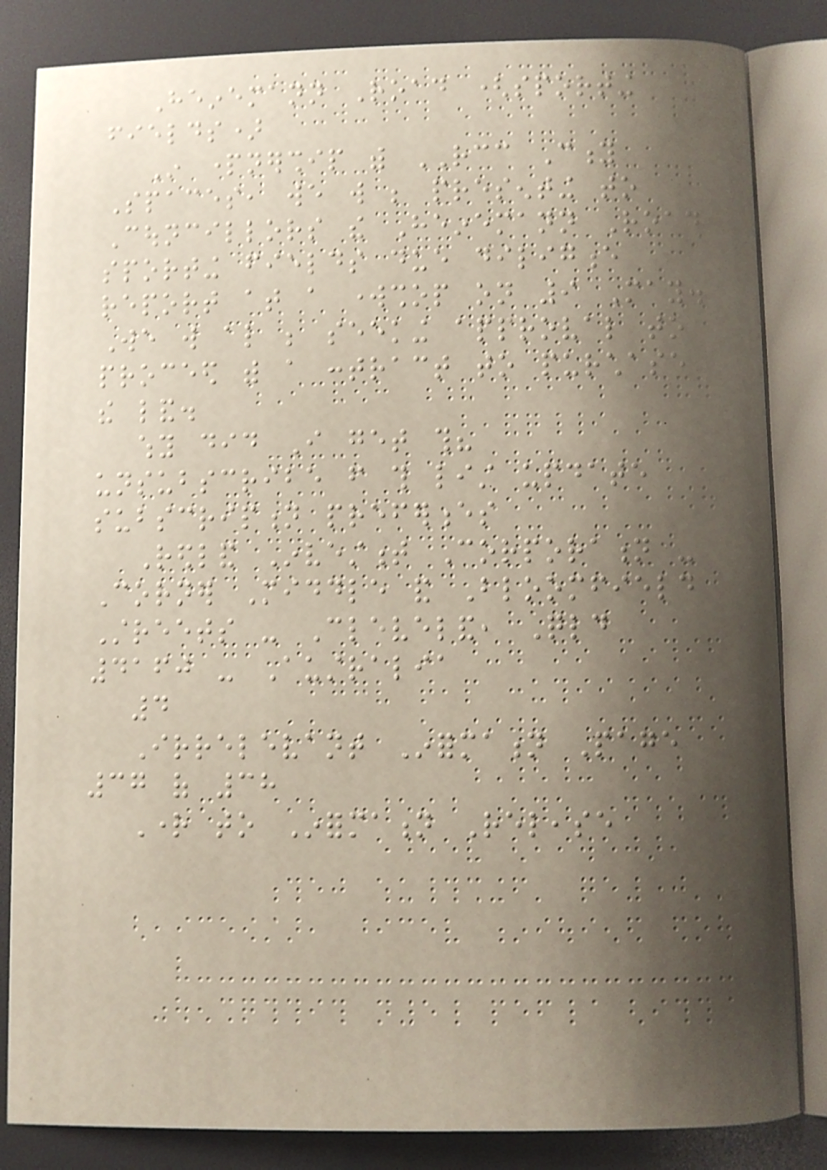Heinemann Road (sporting
fields)
In partnership with RCC City
Spaces, we will be presenting to
Councillors the Heinemann Road
sporting fields due diligence
report at a workshop on 9 May.
We will also be seeking approval to
proceed with a contract to purchase
the land.
why did I get this?
unsubscribe from this list update
subscription preferences
Redland Investment Corporation -
Corner Middle and Bloomfield
Streets - Cleveland, Qld
4160 - Australia
4
Irrelevant Information Page
37 of 38
Right to Information Release
